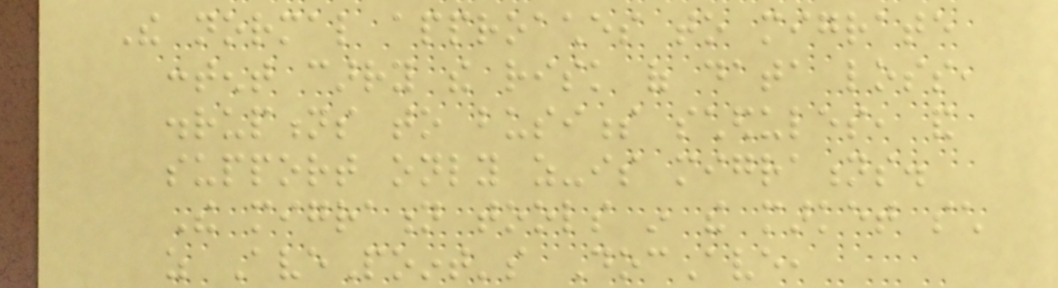The normal approaches to migrate
content carry the risk of data loss,
disruptions to business schedules, and
support only as-is migrations.
The migration tools in the market such
as AvePoint's DocAve,
